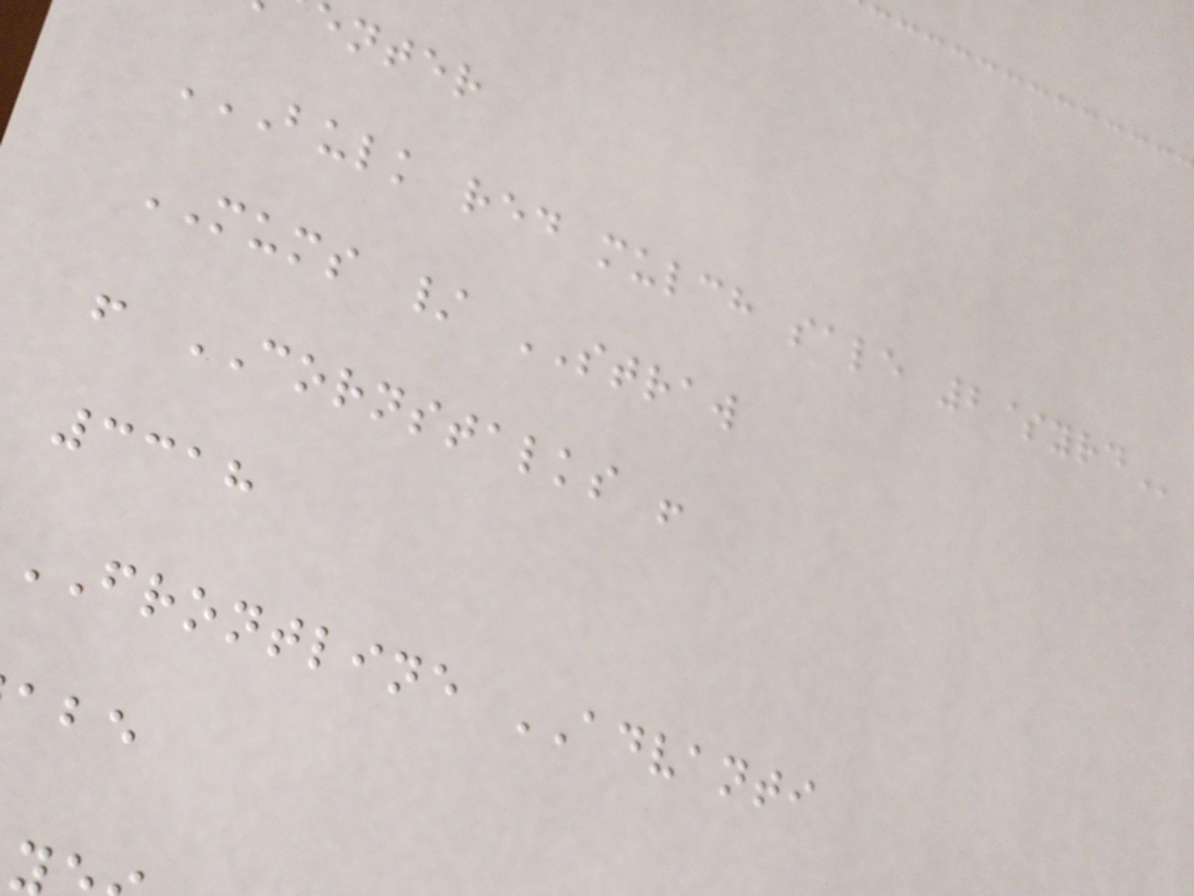enter
BULK RED MULCH SALE 2$YRD
MUMS / STRAW
! CORNSTALKS !
3318
FRONTLINE ADVANTI
